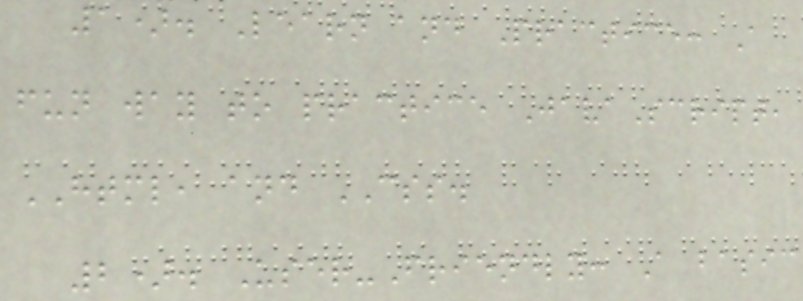1). Learn and Practice: A
fun way to practice JavaScript,
HTML, and CSS.
2). User-Friendly: A basic
